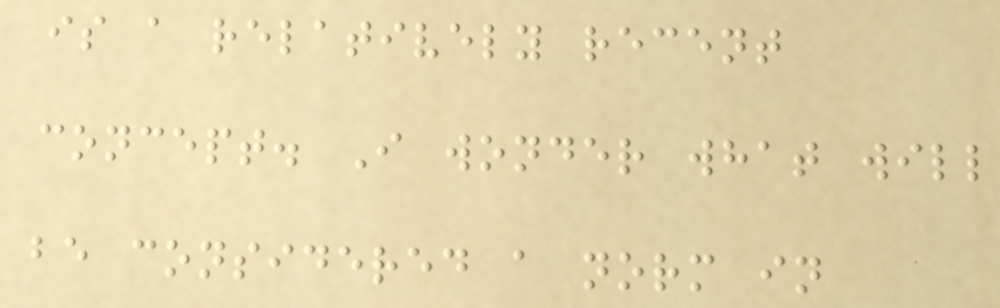is a relatively recent
concept. I wonder what will
be considered a norm in
